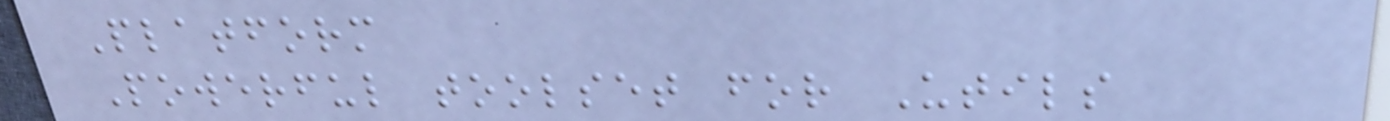Platform
Powerful toolset for Utils
